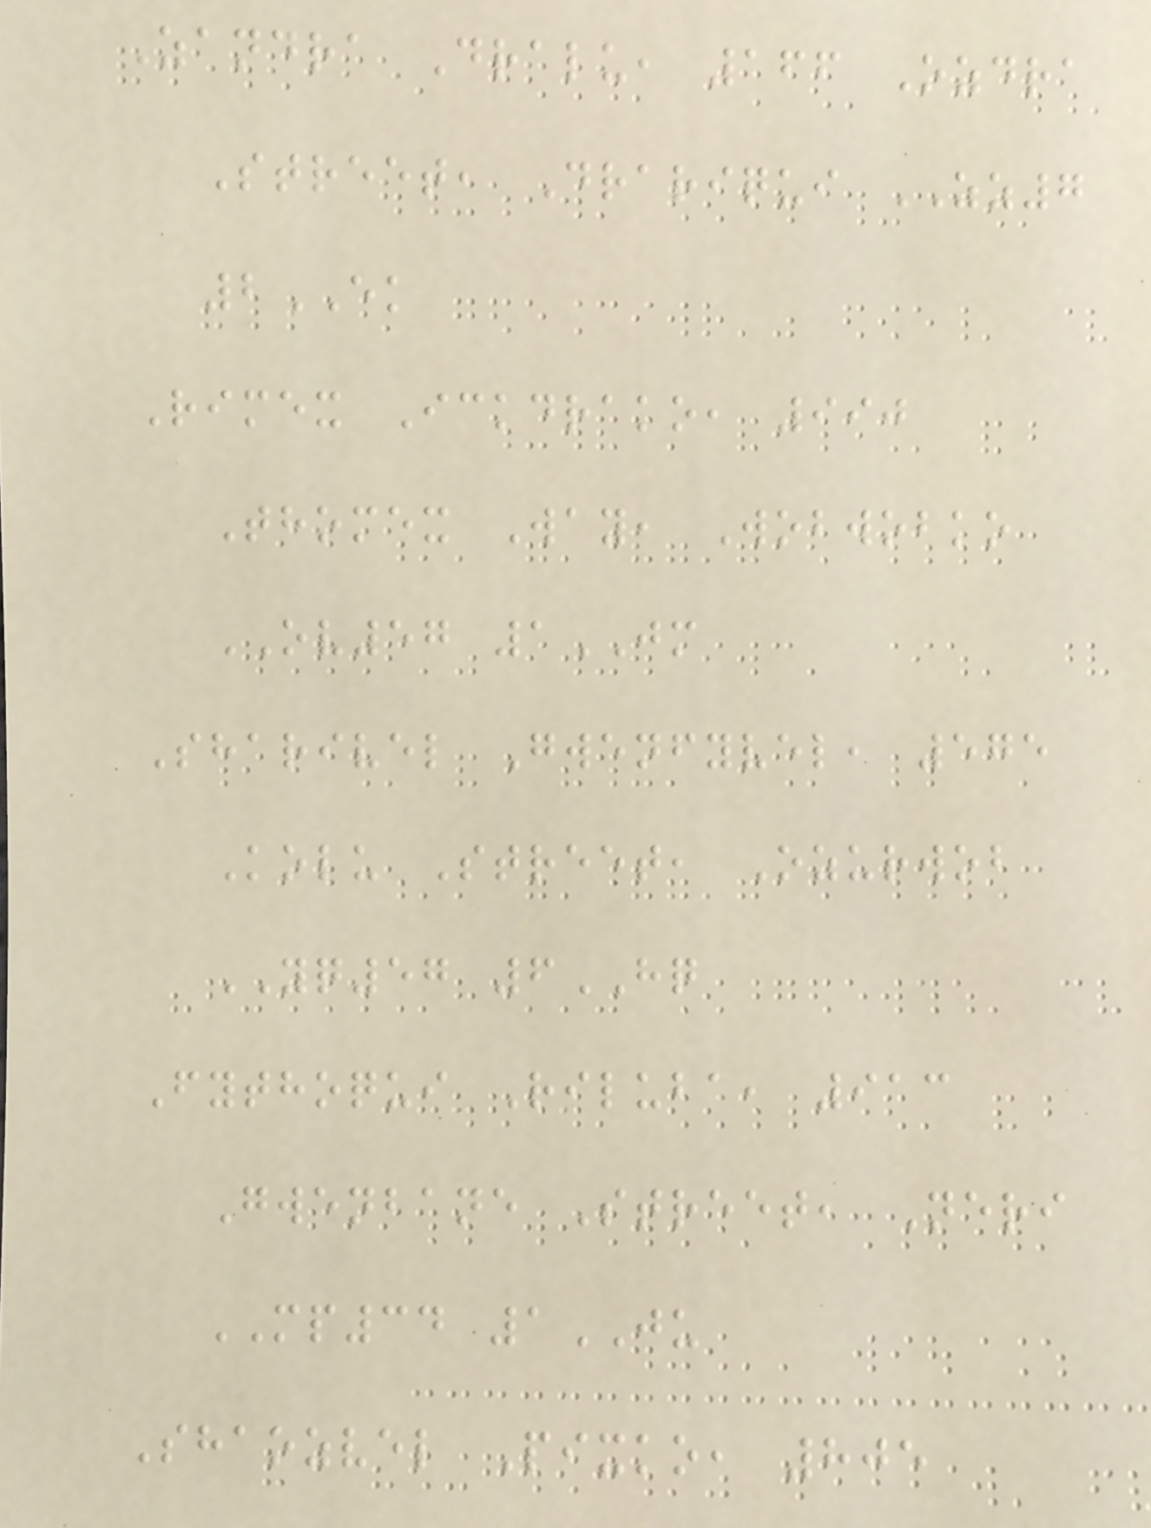Zandra Dralu, 166 Ozdra
Street, Drariqui ZZ7
2EK
Rimex Ickdrako, 990
Thomex Way, Wobwobko
OV57 1JM
Sharivel Gwenfyvel, 575
Kolu Street, Ozurwob
YQ57 6HQ
Fythoqui Riluba, 913
Gwenbane Street, Neri
MP34 1JU
Shaozvel Pixko, 805
